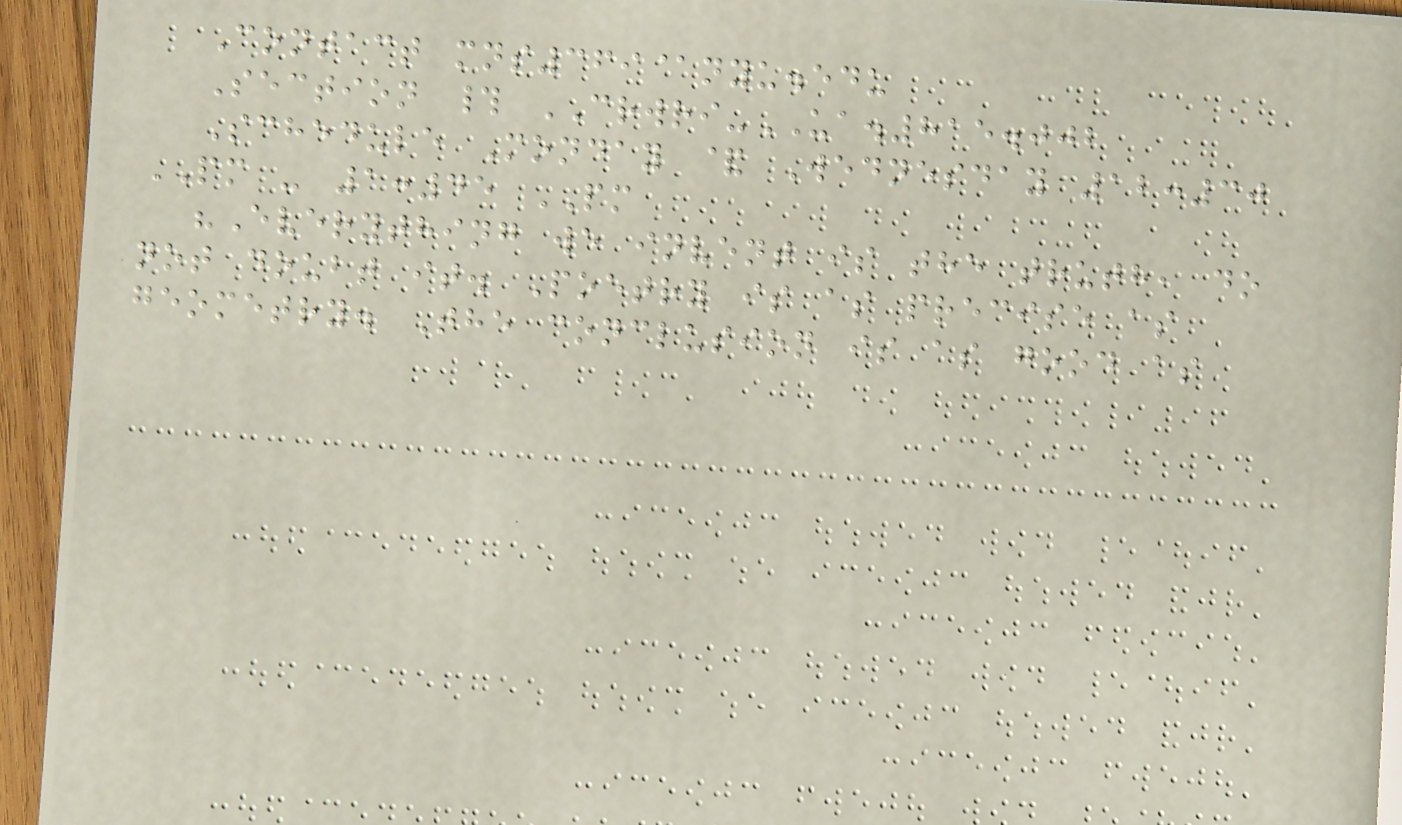Contact mns369@nyu.edu
Section # CRWRI-UA.815.002
Schedule Monday & Wednesday 12:30
PM - 1:45 PM
"Everything we invent is the truth, do
not doubt it. Poetry is as precise as
geometry. The conclusion is as good as
